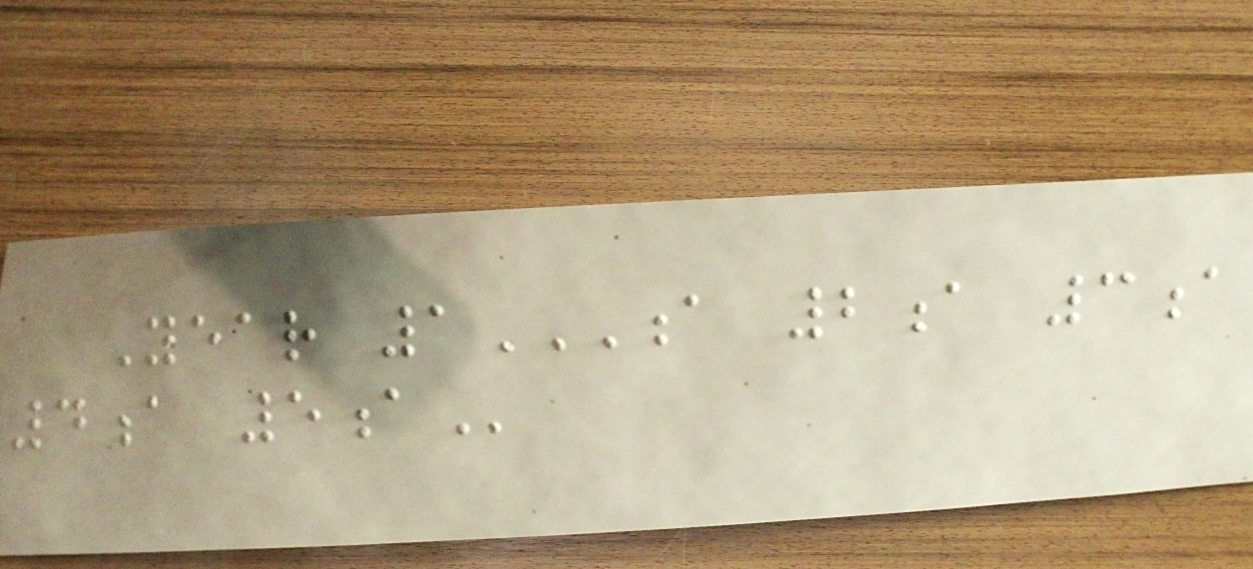Year 1A 2A 3A
4A 5A
